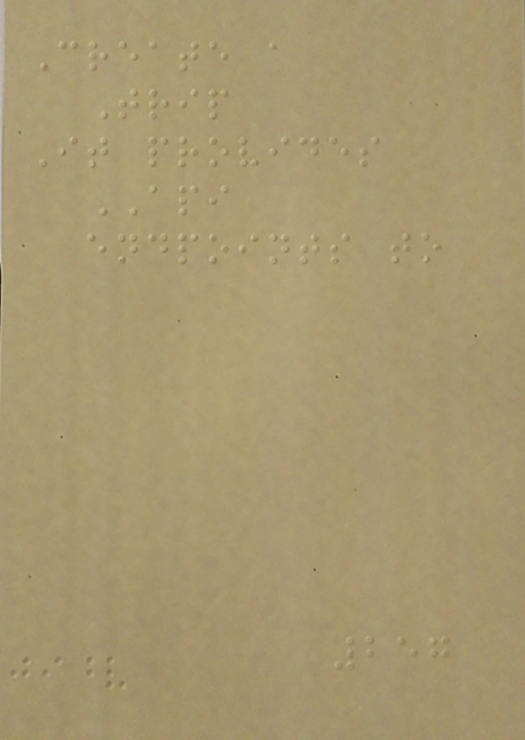Create a
Trip
It provides
API
endpoints to
257
